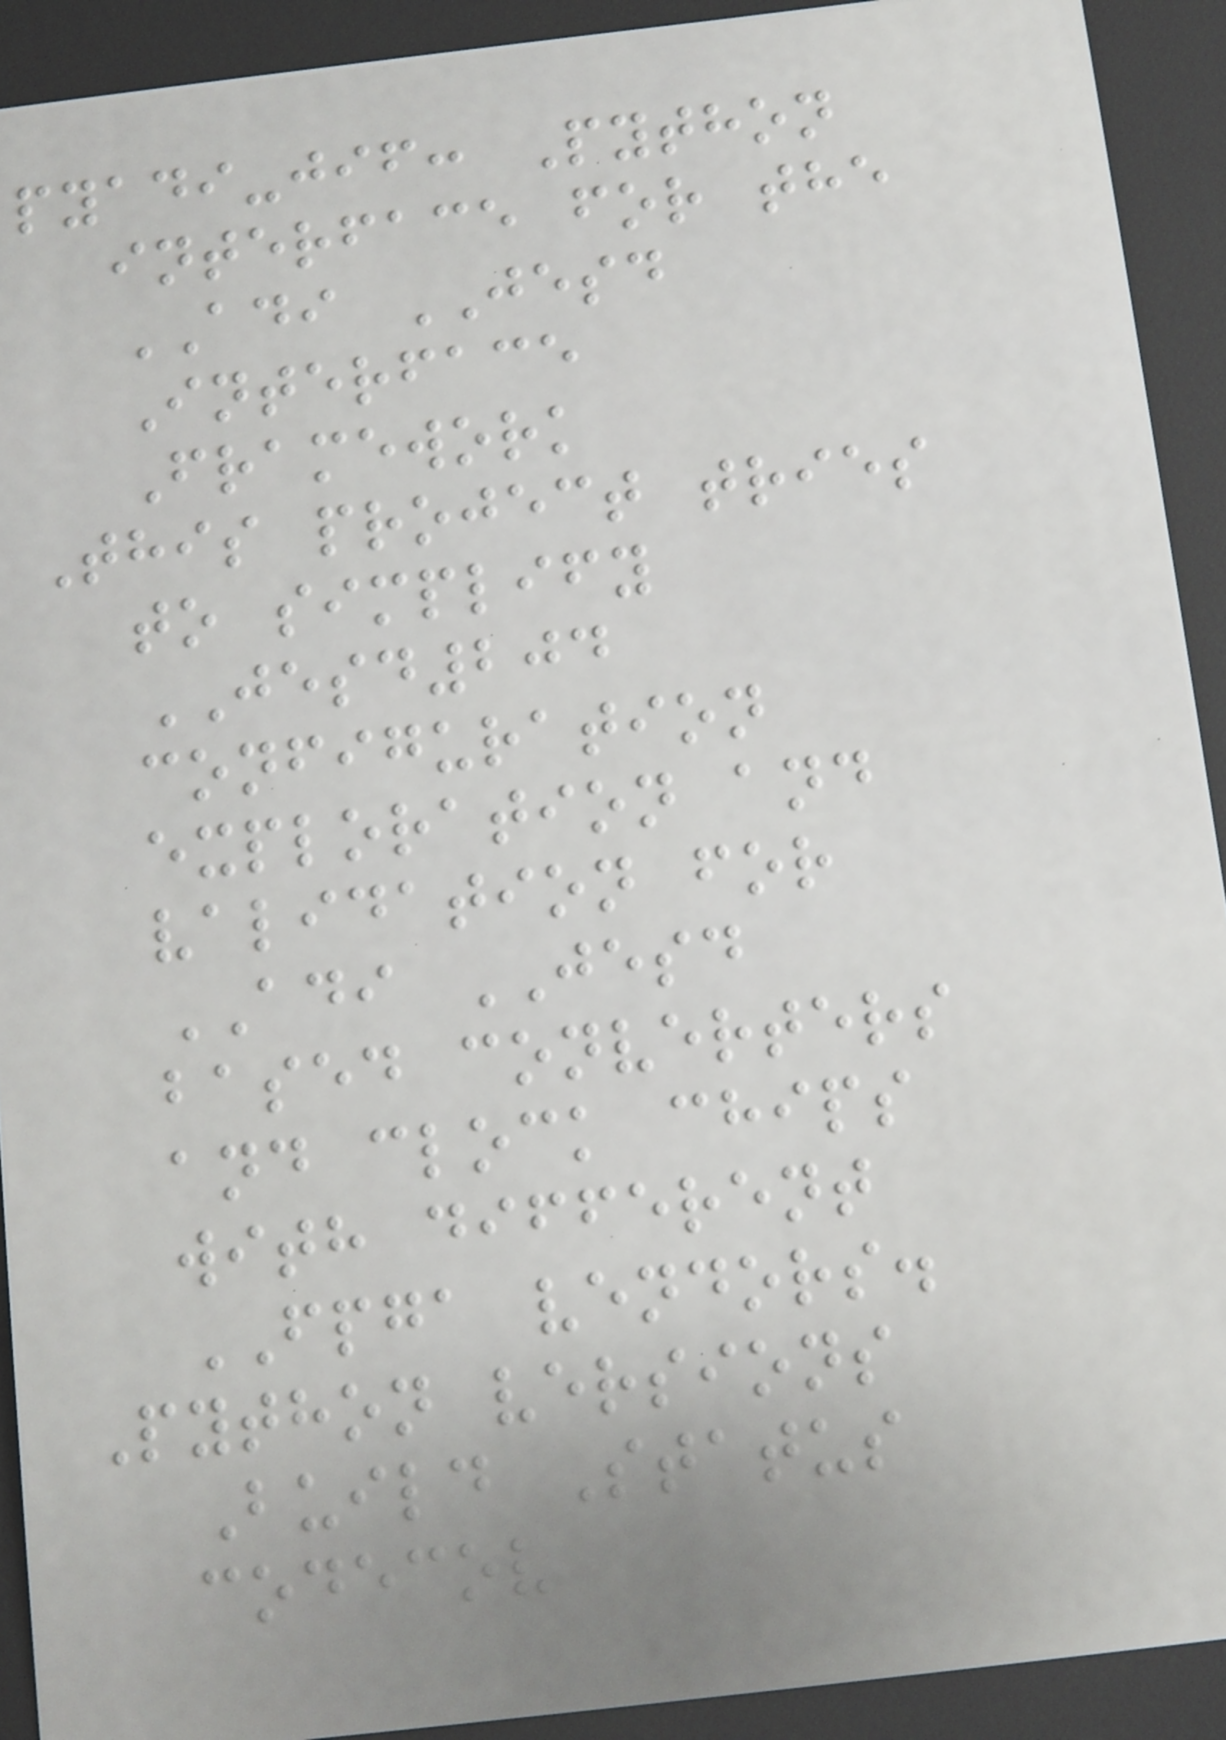pyadi-jif: Python
interface for the
ADI JESD
Interface
Framework
This project tries
to simplify
JESD204
configuration
exploration and
validation for
ADI JESD
based converters
and clock chips
with different
FPGA vendors.
Python versions
Build Status
codecov
